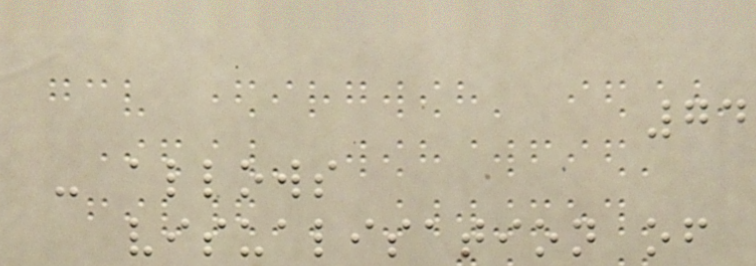74
- allows
visualisation of
